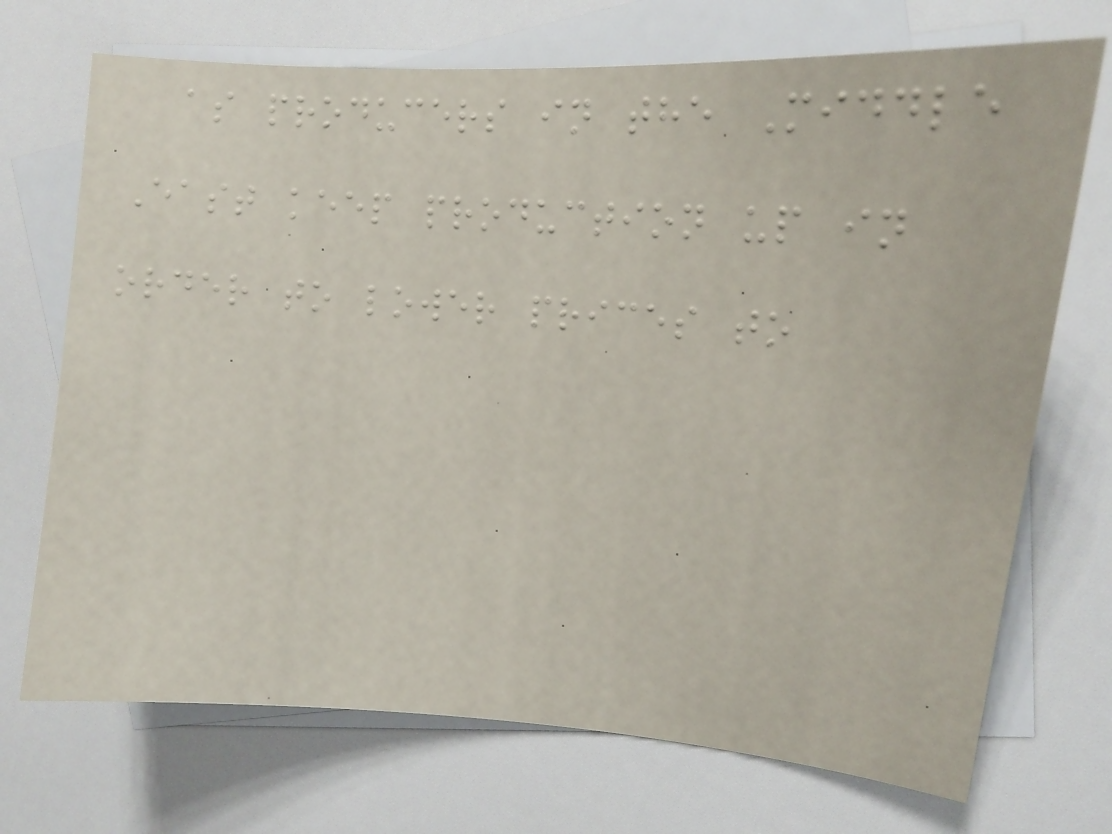as producers in the Middle
East keep production up in
order to lower prices to
